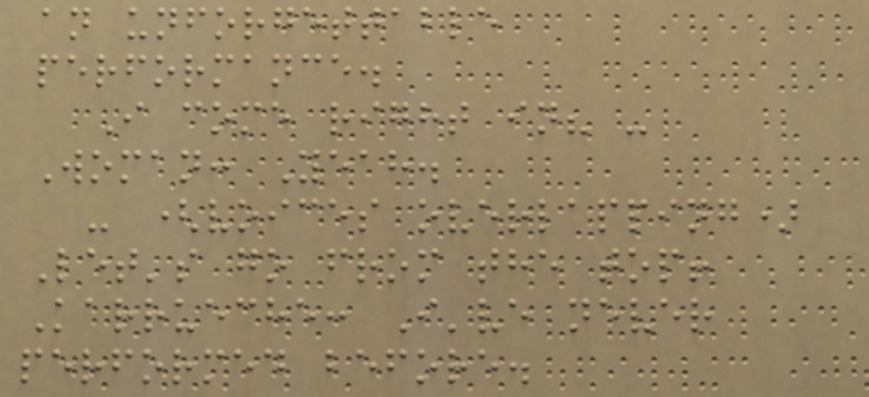an unforgettable
performance.
I come right in? -
Woman: Yeah.
- (voices overlapping)
Let's go from the top!
Karrueche: I've never
performed before.
